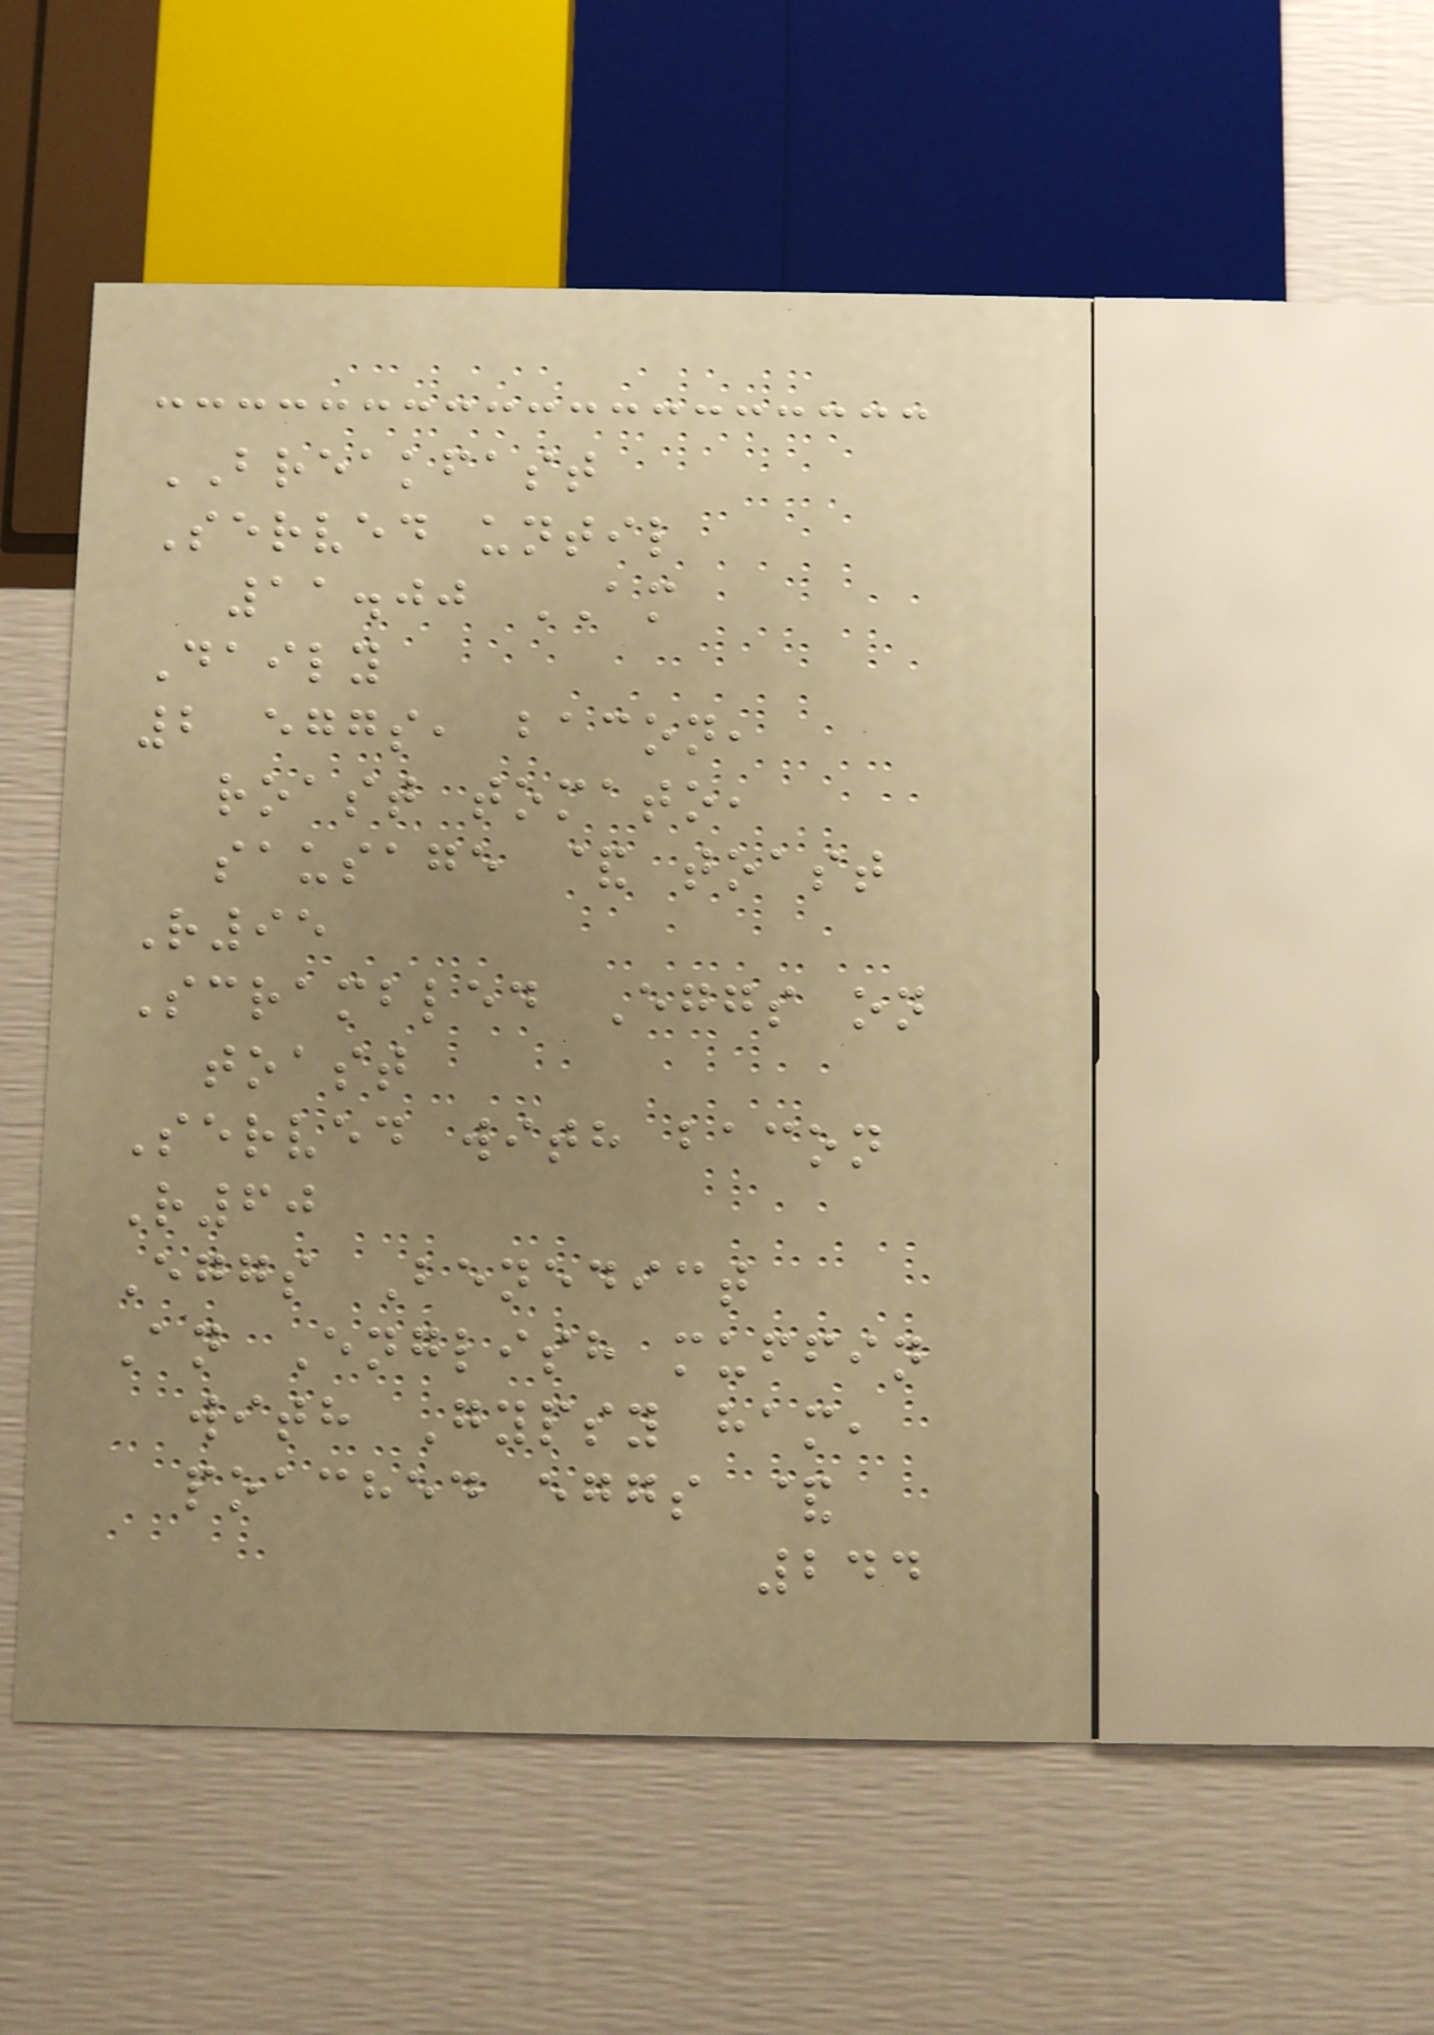BREAKFAST
Served until
11.00 AM
Daily
2 eggs, bacon,
roast tomato,
sausage & toast
R95
Scrambled Eggs on
toast
Served with bacon
R60
Eggs Benedict
An English muffin
with Gypsy ham,
poached eggs &
244
